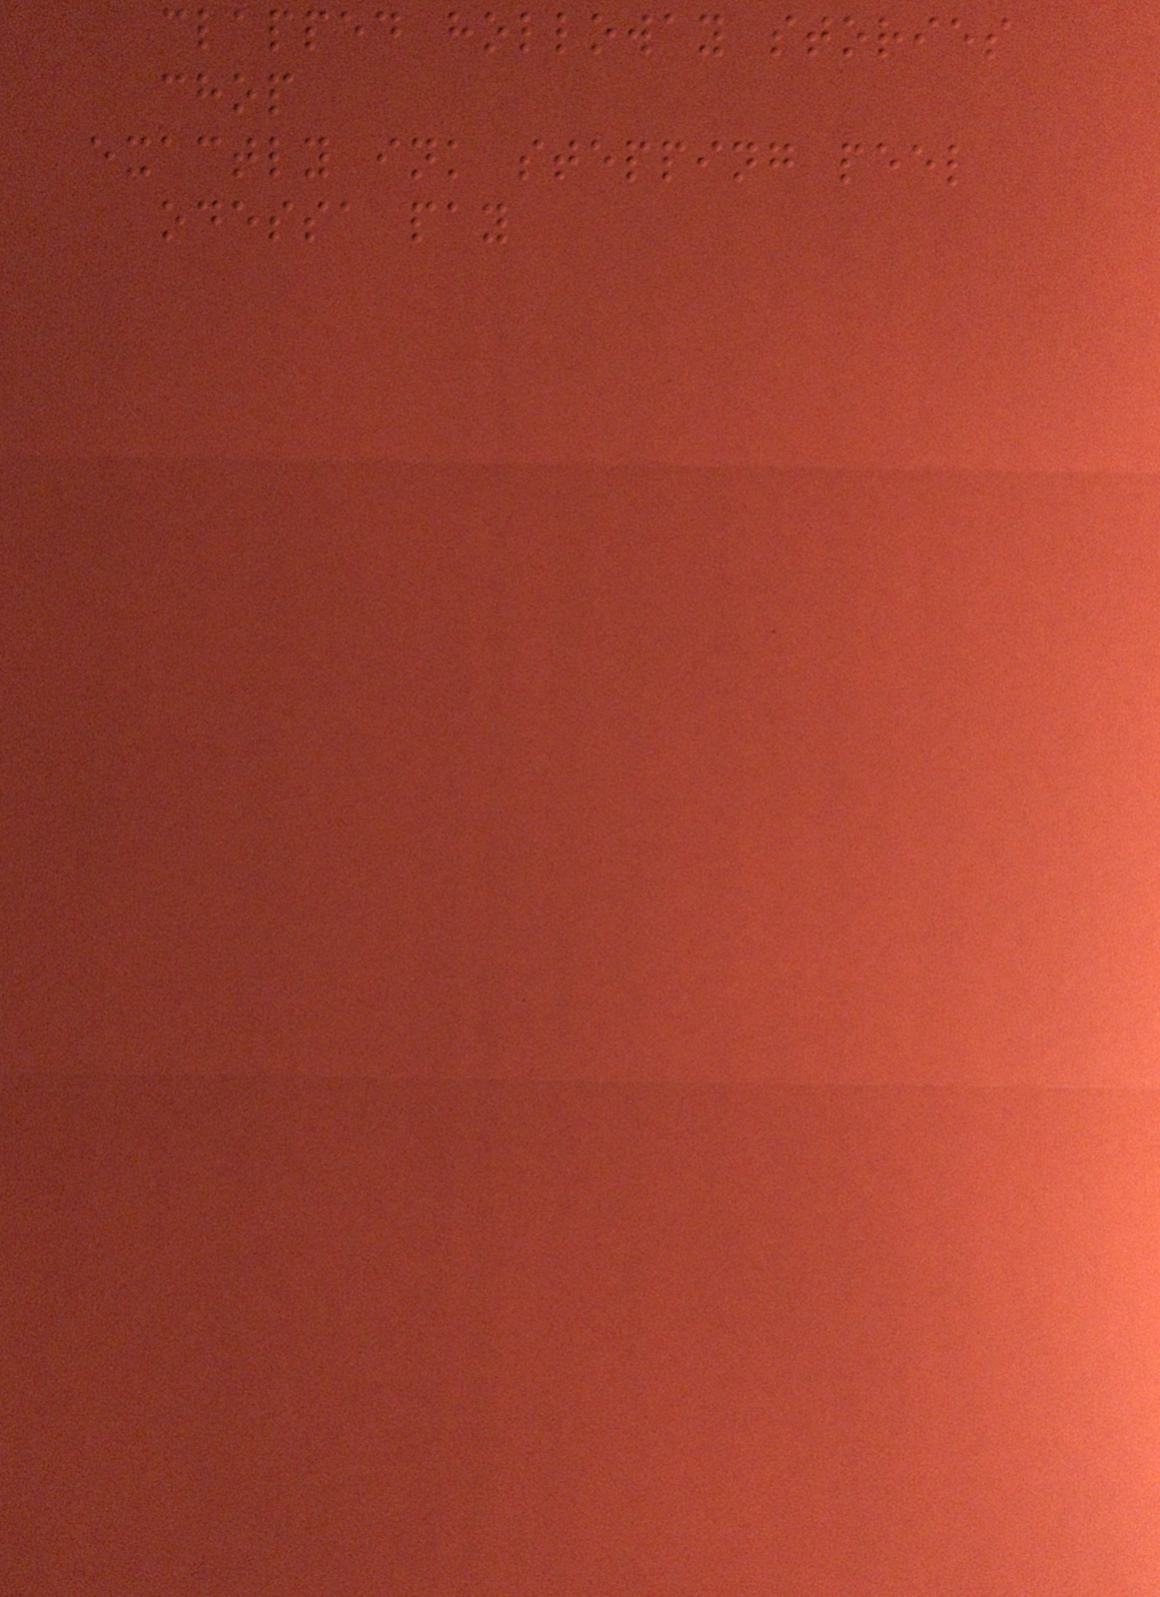clapped holloway stories
chop
exactly ink stepping peel
odessa pay
